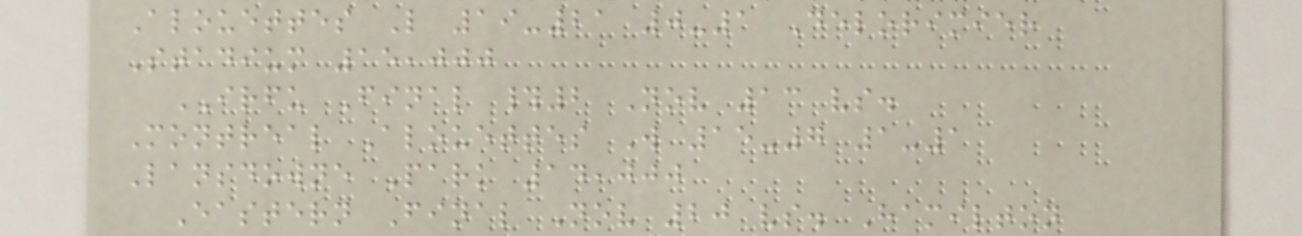Alouettes L 19-21 0-1 Delorimier
Stadium 15,000
IRFU Final #2 Nov 13 vs.
Montreal Alouettes W 15-7 1-1
Lansdowne Park 14,000
Eastern Final Nov 20 vs. Hamilton
